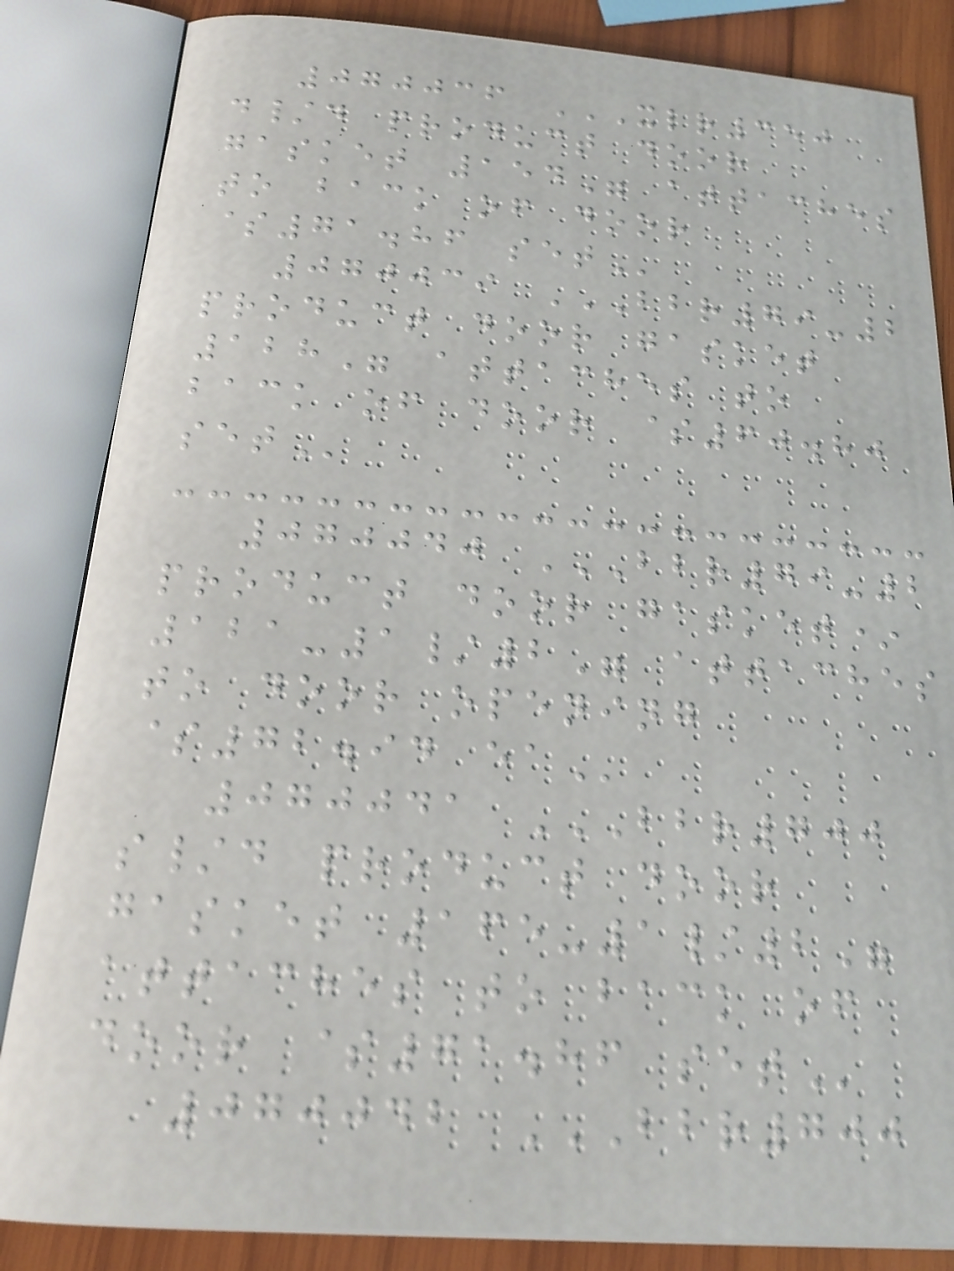070036 XLR350
D/D PRODUCT DOOR
GASKET 154" ATTACHES
TO BACK OF DOOR
$71.86 SET
070039 BBR79-2
PRODUCT DOOR GASKET
128" ATTACHES TO
BACK OF DOOR $60.80
SET
070040 BBR79-2
PRODUCT DOOR GASKET*
121-1/2" ATTACHES
TO DOOR OPENING
$72.94 EA
070041 BBR700
S/D PRODUCT DOOR
GASKET 165-1/2"
ATTACHES TO BACK OF
DOOR $71.86 SET
070042 BBR700
